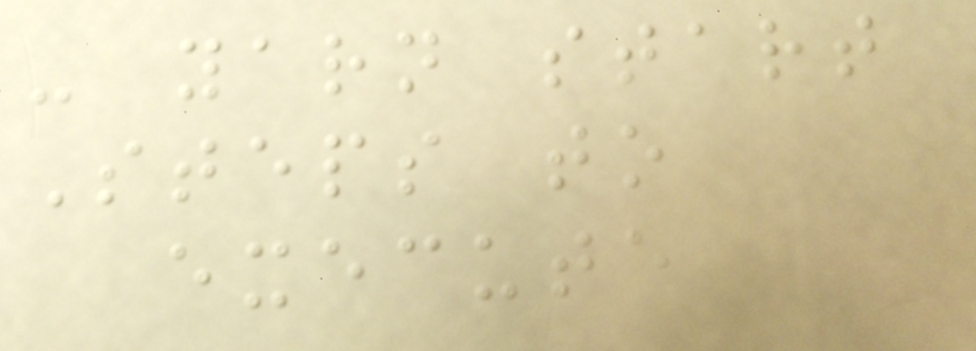- yarn start
Steps to
execute
